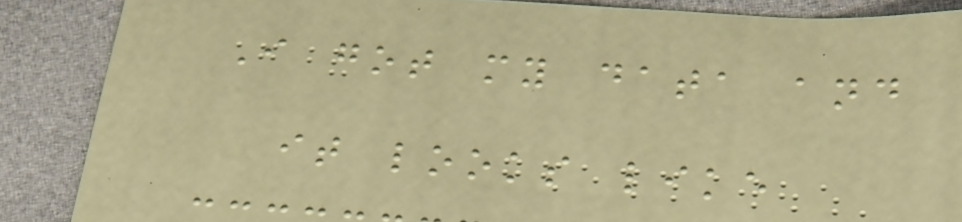I got my data and
it looks like
